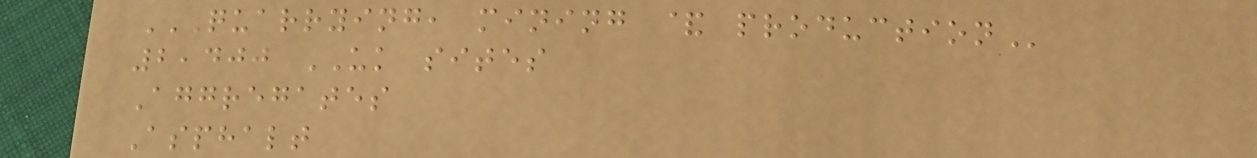QUARRYING, MINING & PRODUCTION
2,400 UK sites
Aggregates
Asphalt
